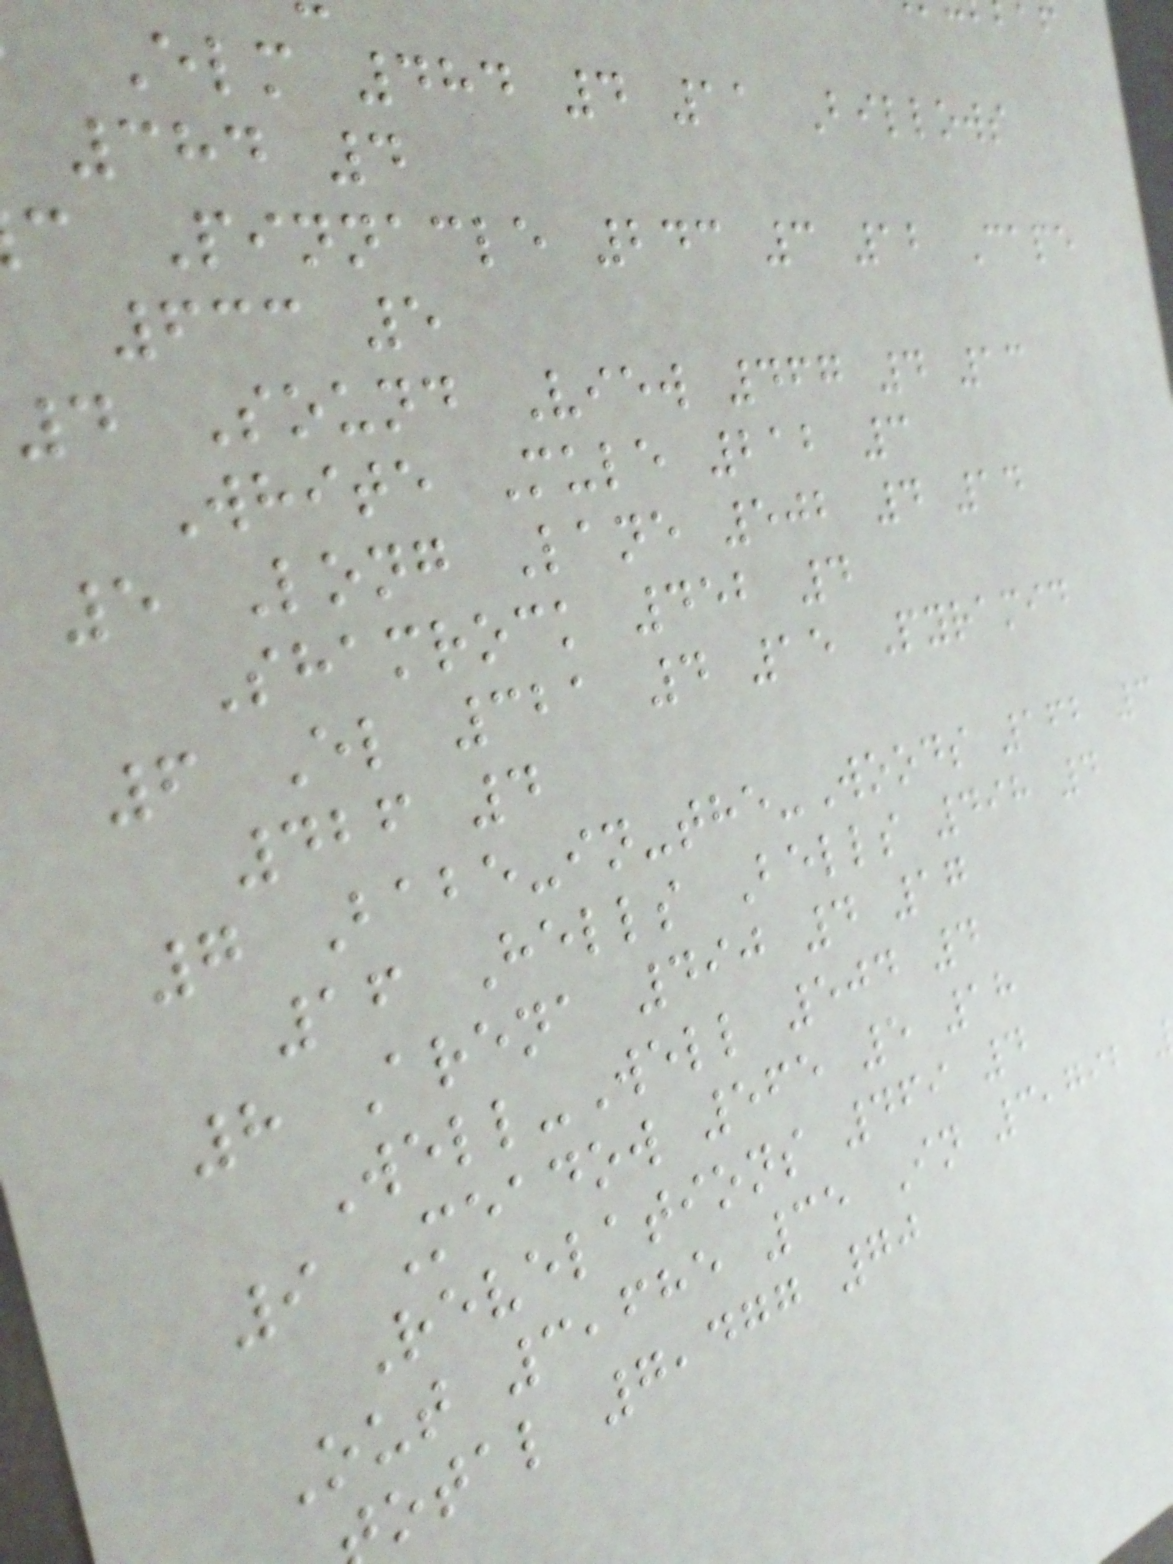Elm 484 4 11 Billows
384 4
c Pinnacle 243 3 12 Cape
633 5
4 Sound View 467 4 13
White Mule 212 3
5 Long Lane 502 4 14
Shamrock 452 4
6 El 321 4 15 Pyramid
426 4
7 Babe-in-the-Woods 162 3
16 Hells Bells 498 4
8 Arena 490 4 17
Well-Well 504 4
9 Meadow 565 5 18
Revelations 469 4
Out 3,685 35 In 3,792
otal 7,477 70
